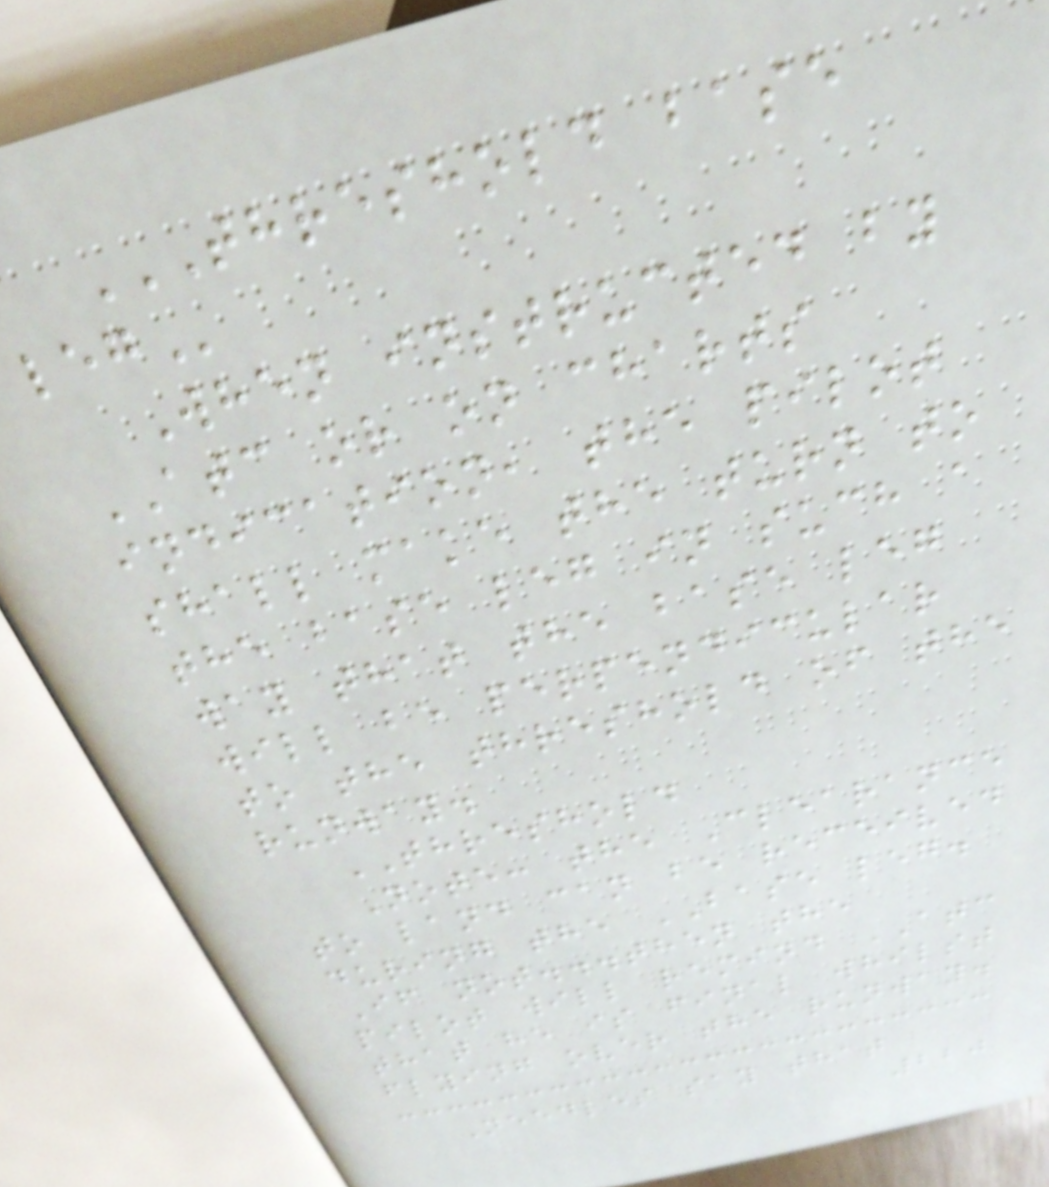THRESHOLD BASE
LEG
When instructed by
ATC or on charts
indication, the pilot
shall make the turn to
the base leg in such a
way that the base leg
will be perpendicular
to the threshold of the
runway.
THRESHOLD
Note: the Clearance
to land can be received
during the BASE leg.
If not...then the
pilot will remind ATC
that he is final whilst
flying over the runway.
Needles say that
220
